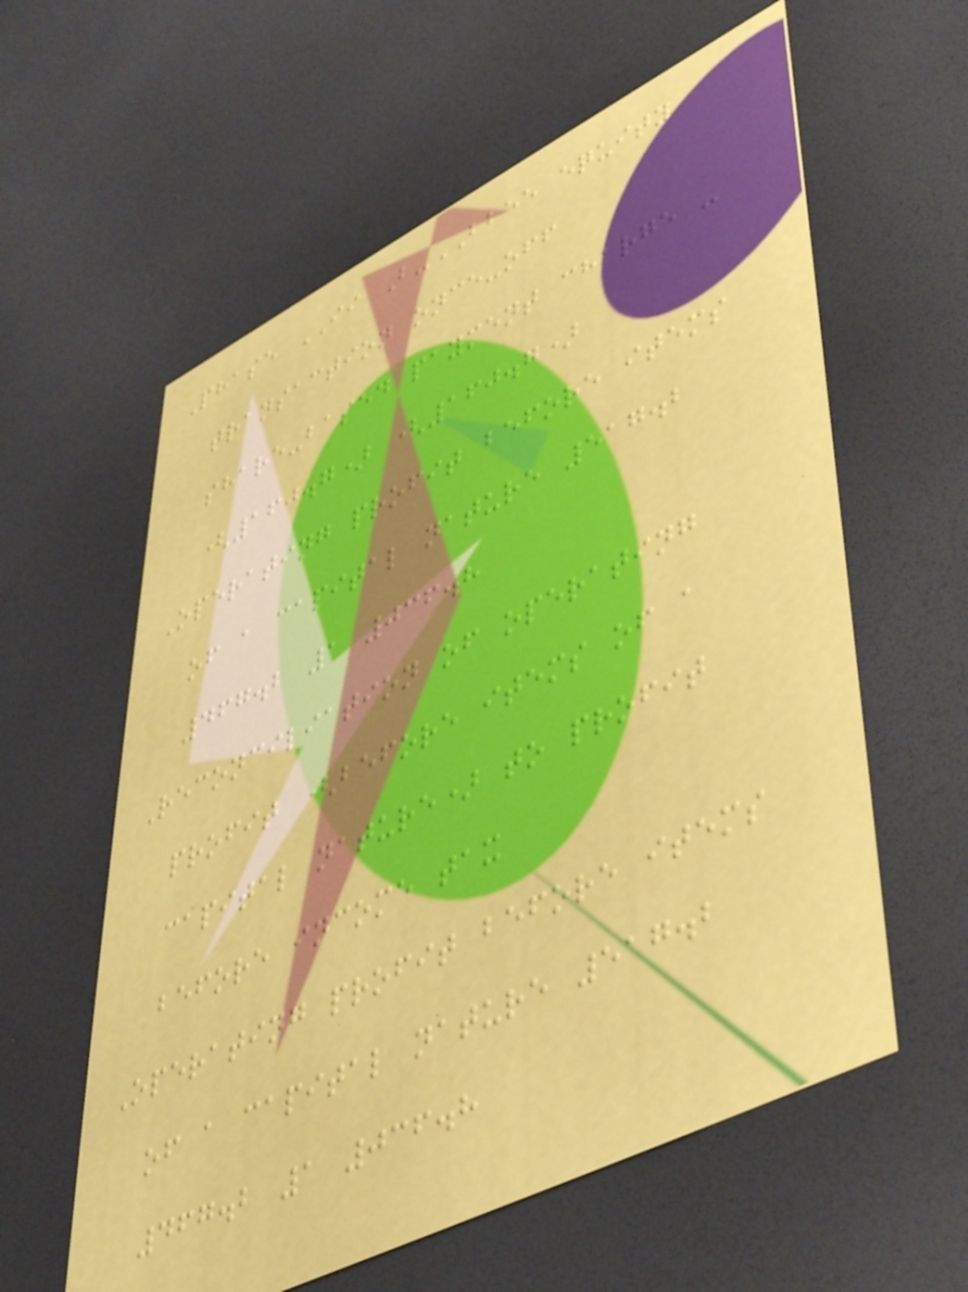Phase II B-BBEE equity
transaction once-off
share-based payment charge -
(160.7) (160.7)
Operating profit before items
of a capital nature 517.2
467.2 1 036.8
Reconciliation of operating
profit (before items of a
capital nature) to profit
before income tax
Operating profit before items
of a capital nature 517.2
467.2 1 036.8
